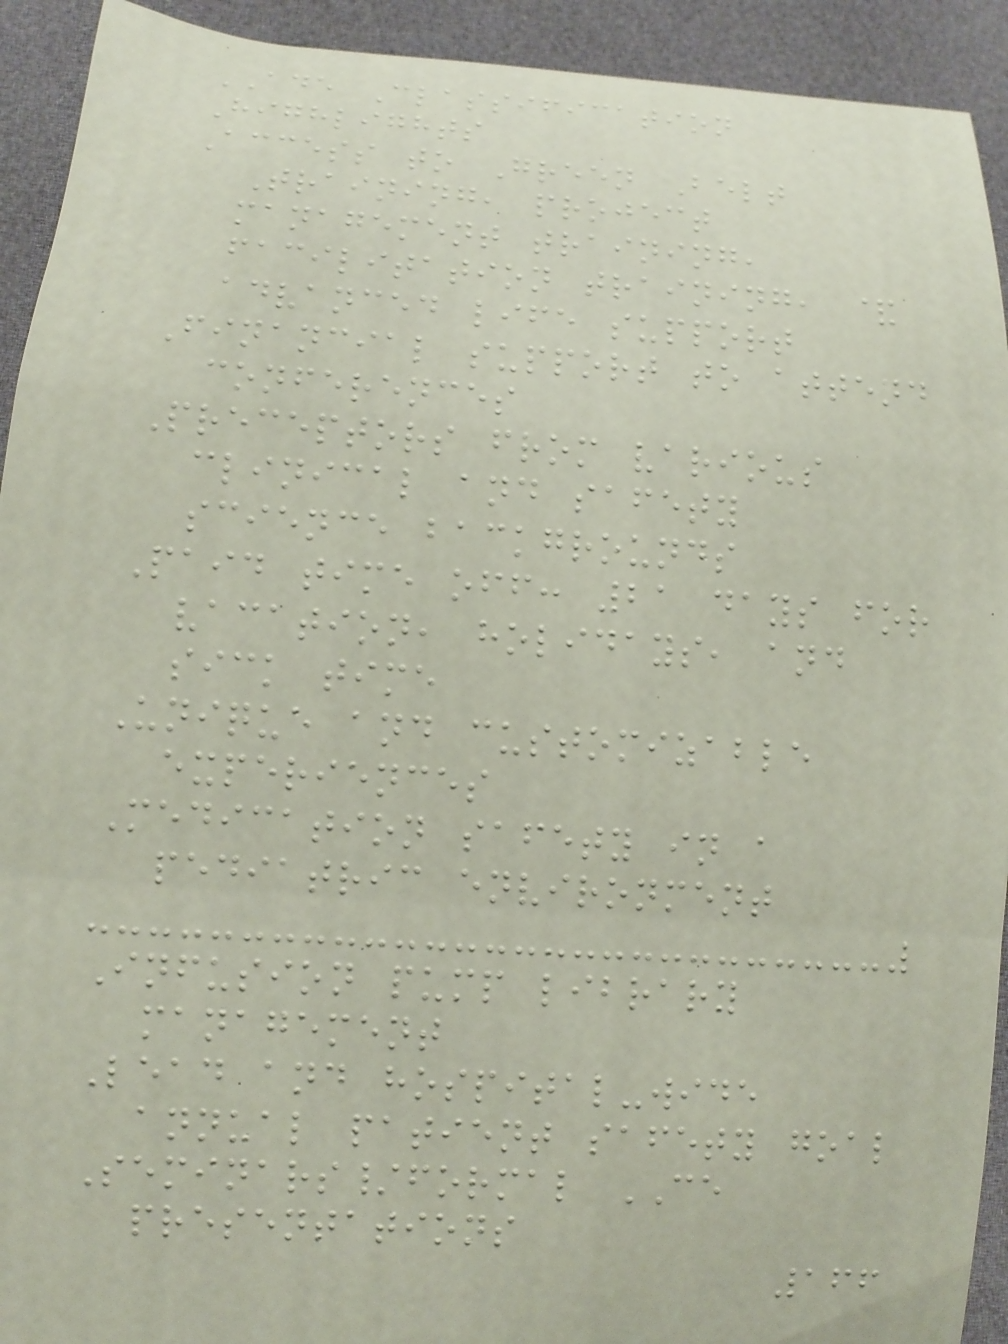ADE Classification
Highlights
Access to Green Belt
Training, project
management training,
facilitation training, &
advanced life support
Financial support to attend
conferences
Preceptors from various
clinical and safety
science backgrounds
Paid time off: 21 days for
vacation, holidays, and
sick time
Unique and customizable
experiences
Medication safety in a
pediatric environment
Infusion pump library
management
Lead and hospital-wide
annual patient safety goal
Seminars/formal CE
presentations
166
